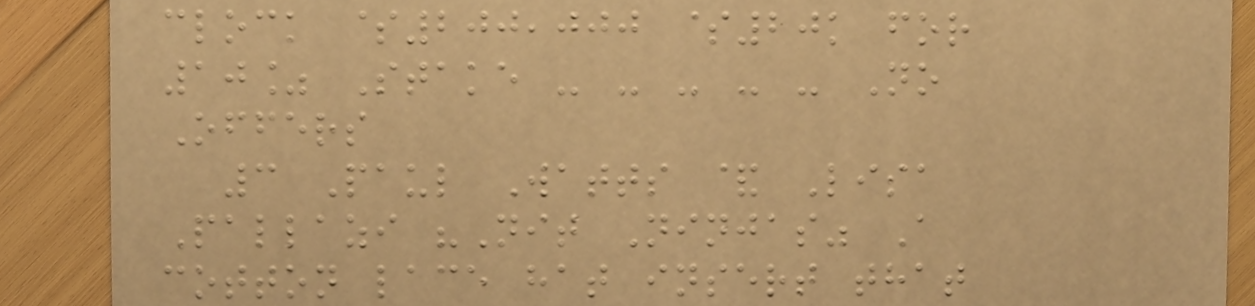clock $200,000 $20k for
10% Stake - - - - - No
Offers
3 Paul Watts & Lisa
Pallazi "Nit Ninjas" A
cotton lace hat insert that
